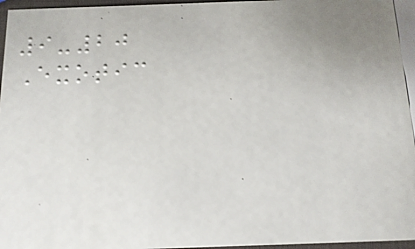9-20
Exotic
